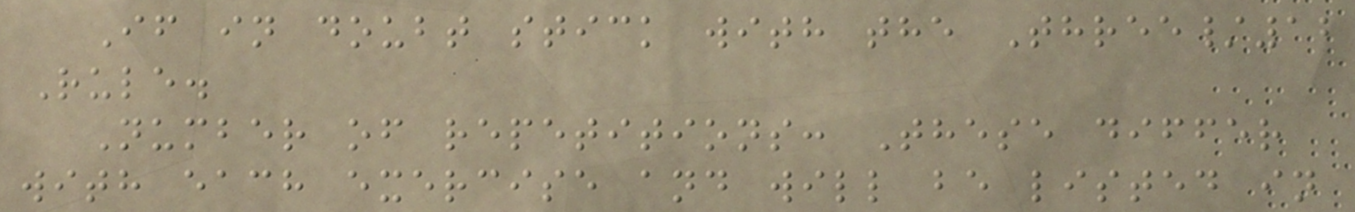If in doubt stick with the Three/12
Rule.
Number of repetitions: These differ
with each exercise and will be listed in
